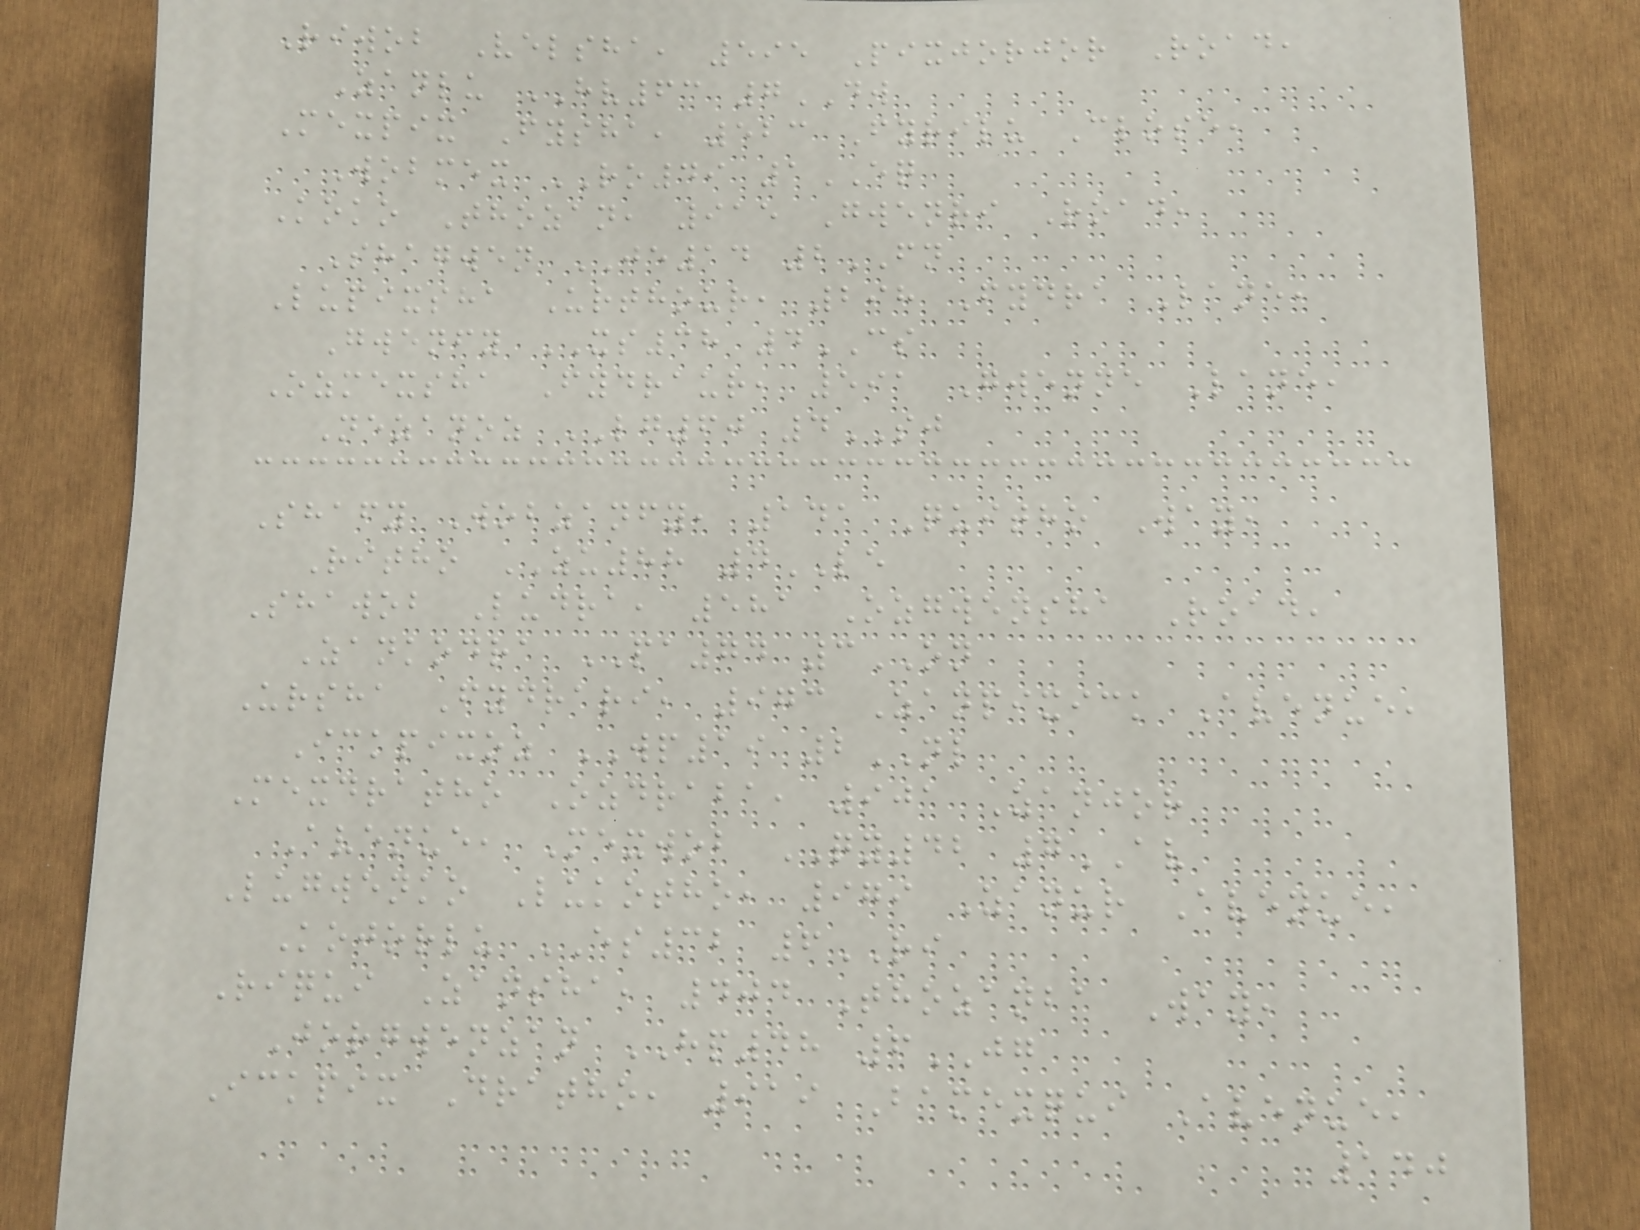Riwob Velsha, 595 Pixjorjor Road,
Zanlu HV63 7DW
Mexpix Fysha, 523 Fyrilu Close,
Wobmex RO49 1EQ
Koko Thozan, 915 Gwenri Road,
Shagwen JE14 2FN
Lupixsha Urthour, 298 Fydra Lane,
Gwenfy XS38 4CS
Ozmexsha Fydraur, 591 Gwenne Lane,
Nezanoz LG60 4SJ
Shafy Wobzanfy, 141 Quitho Way,
Ritho ZU88 4LE
Shawob Ludra, 581 Ozgwensha Road,
Zankodra PA74 3ON
Ursha Fydrari, 973 Zanpixick Avenue,
Ickpixoz WP19 2NL
Mexdratho Ozdraba, 901 Zanjor
Avenue, Mexwob QY42 7AV
Lugwenko Lukotho, 979 Zanur Avenue,
Kojorlu ES32 6RI
Riqui Zansha, 404 Thozanba Way,
Jorgwenzan HP48 6JG
Ickpix Dratho, 919 Bamexqui Avenue,
140
